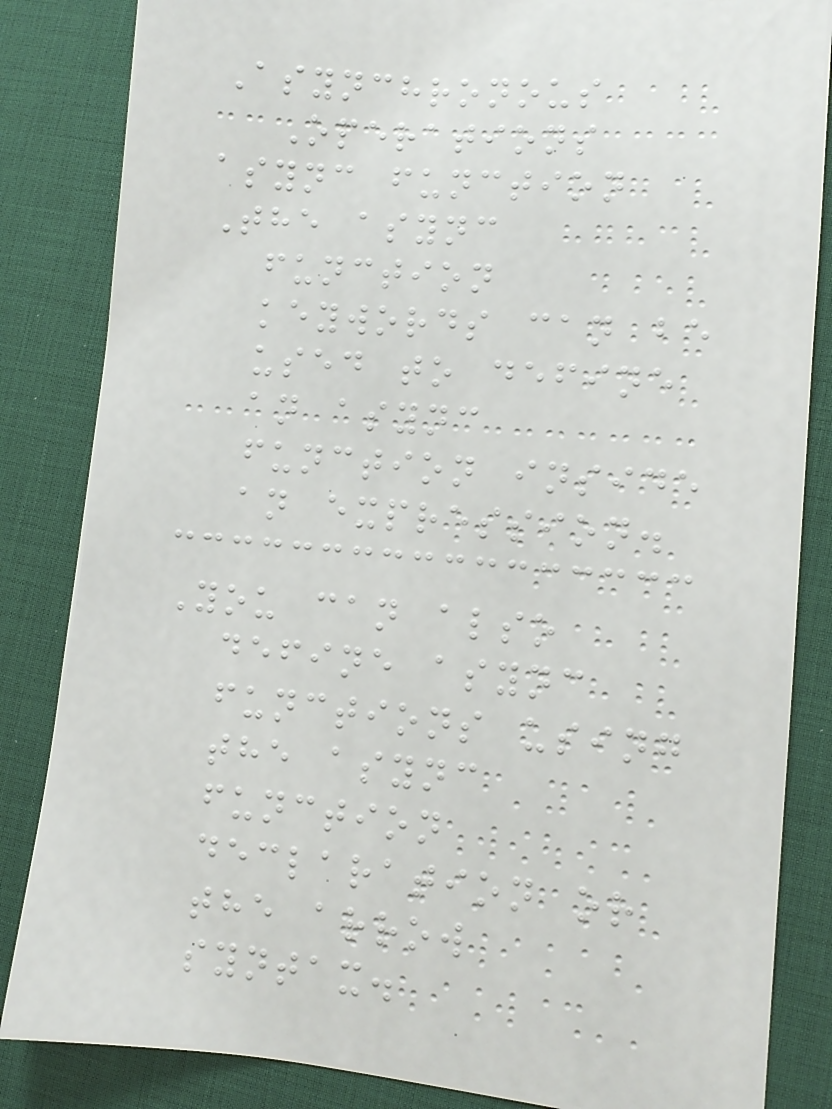Asynchronous
Operations
async function
The async
function
keywords can be
used to define
an async
function inside
an expression.
You can also
define async
functions using
the async
function
declaration or
the arrow
syntax.
